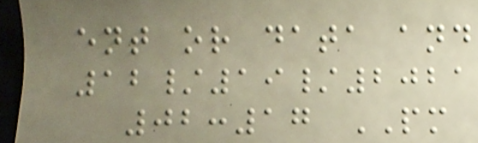ent or data and
12/19/2021
02:17 PM
